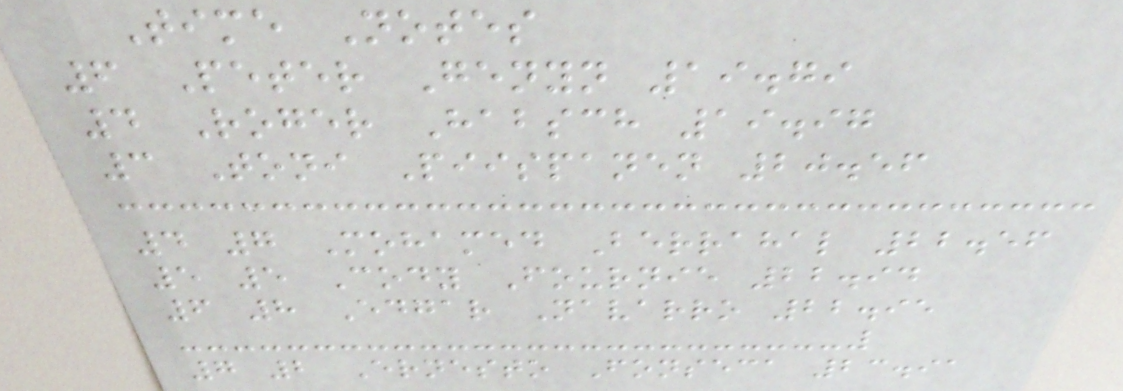Time Notes
6 Peter Genyn 19.79
4 Roger Habsch 19.97
3 Toni Piispanen 20.56
4 7 Mohamed Berrahal 22.56
5 5 Cody Fournie 22.94
6 8 Edgar Navarro 22.95
7 2 Ernesto Fonseca 23.91
